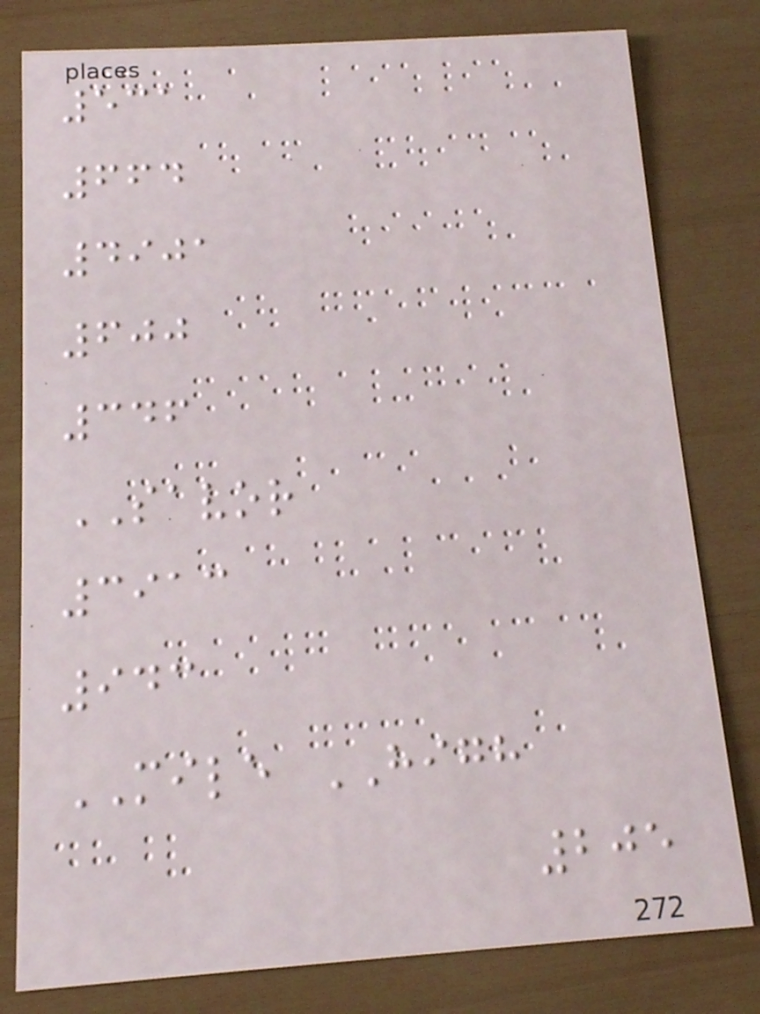531
664
4901
600
346
SAVOR
3913
943
MILE HIGH
205
